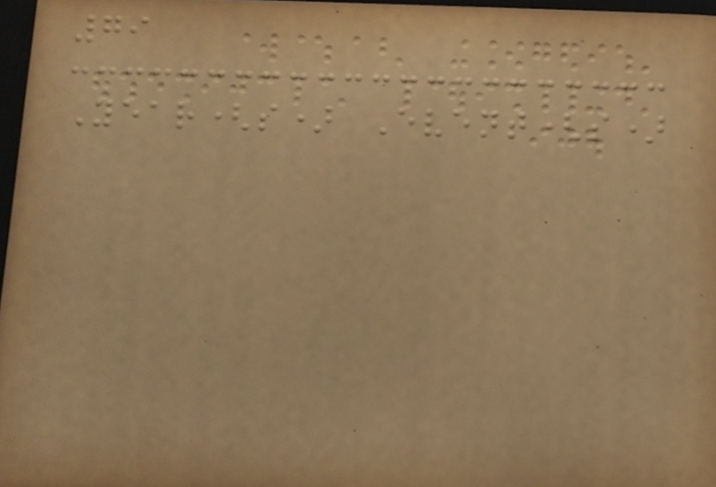79
Year(s) Event(s)
